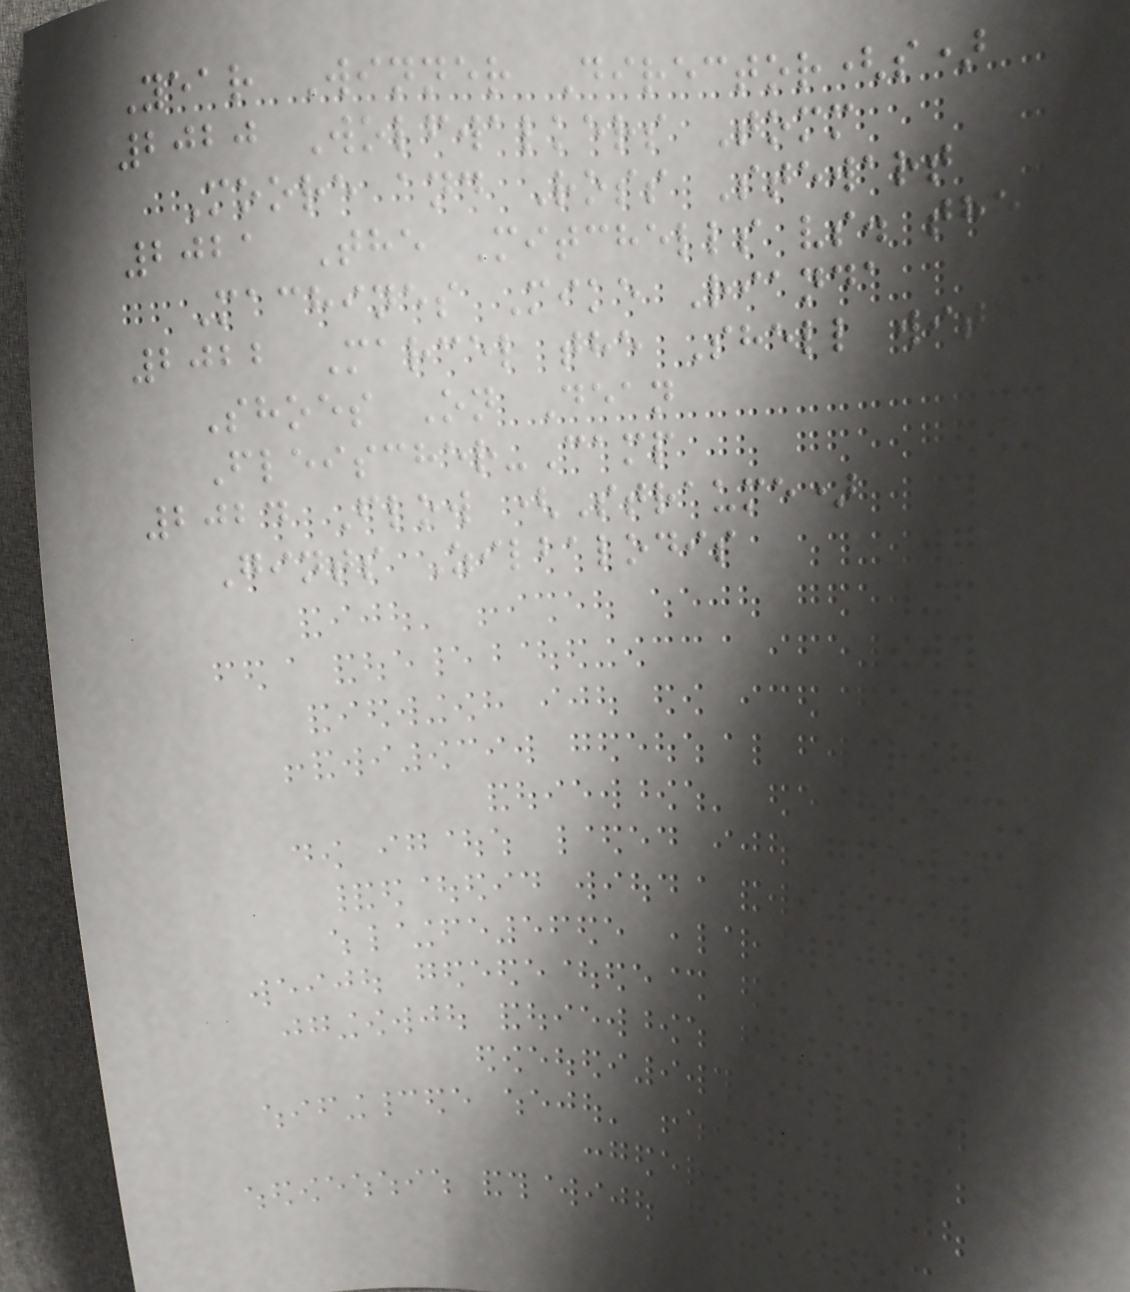Year Winner Director(s)
2020 Wolfwalkers Tomm
Moore and Ross Stewart
2021 The Mitchells vs. the
Machines Mike Rianda
2022 Marcel the Shell with
Shoes On Dean
Fleischer-Camp
2024 Flow (Straume)
Gints Zilbalodis
